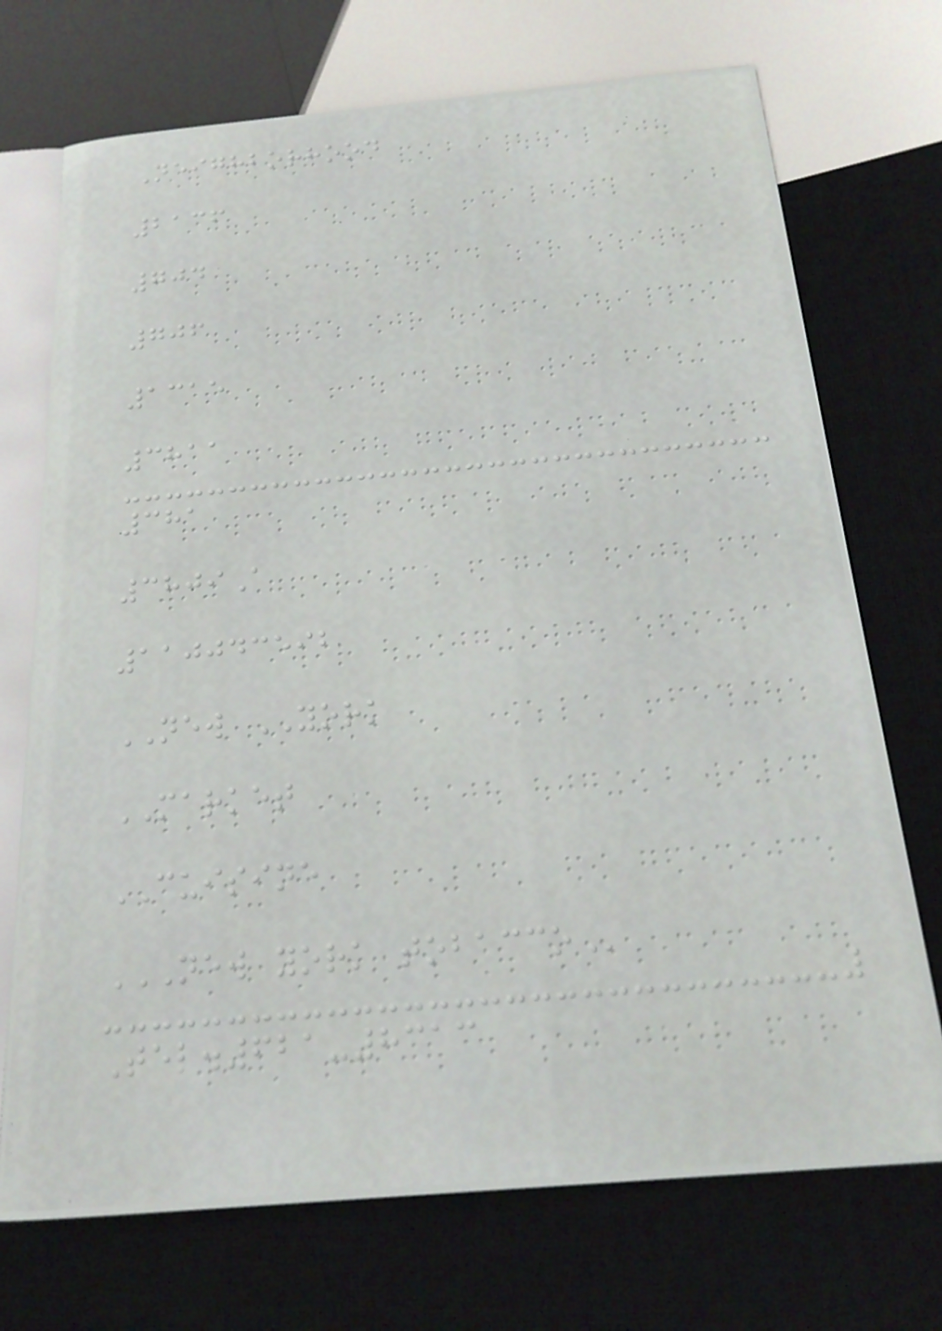Neighborhood
2136
704
706
1315
3811
381
3809A
110043592
NEW YORK
MARKET
CUISINE
NEW YORK TOBACCO
Tel.621-8313
